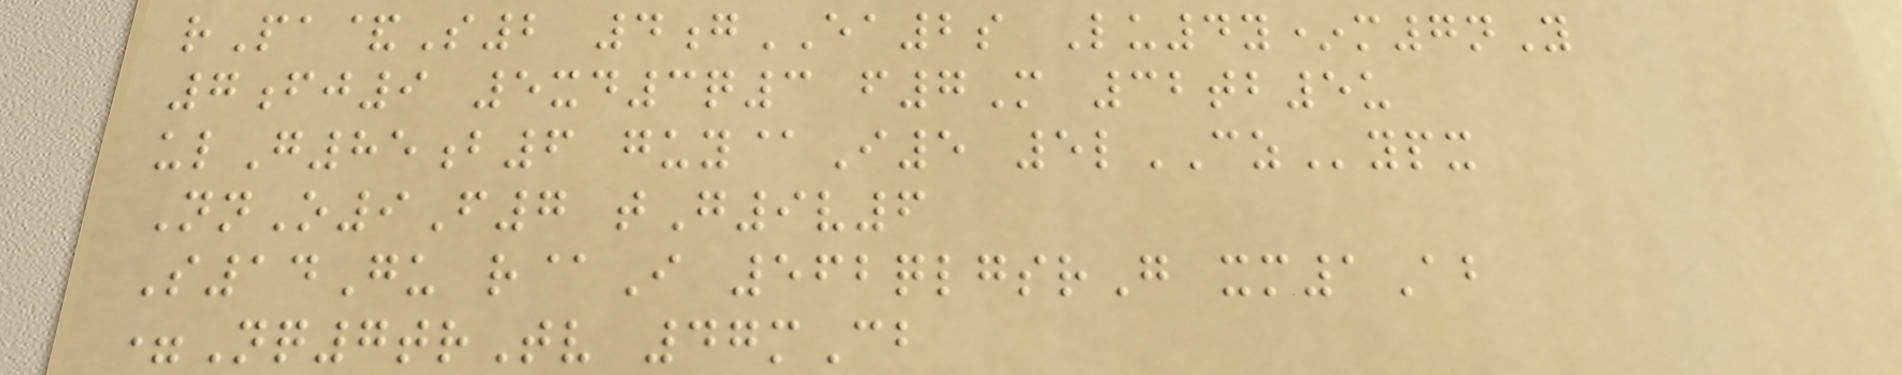rPa&S2 4gEA2s Lu4y*m7nY
7fj9 5xd3q3 f7M 32tb5u
ulG85b6 guy@I5 5lCZypx
NnO9F7 tG9v6
S14Gu r@I 562qlgsrG xm1Ab
=Nq7trTv 47mCb
